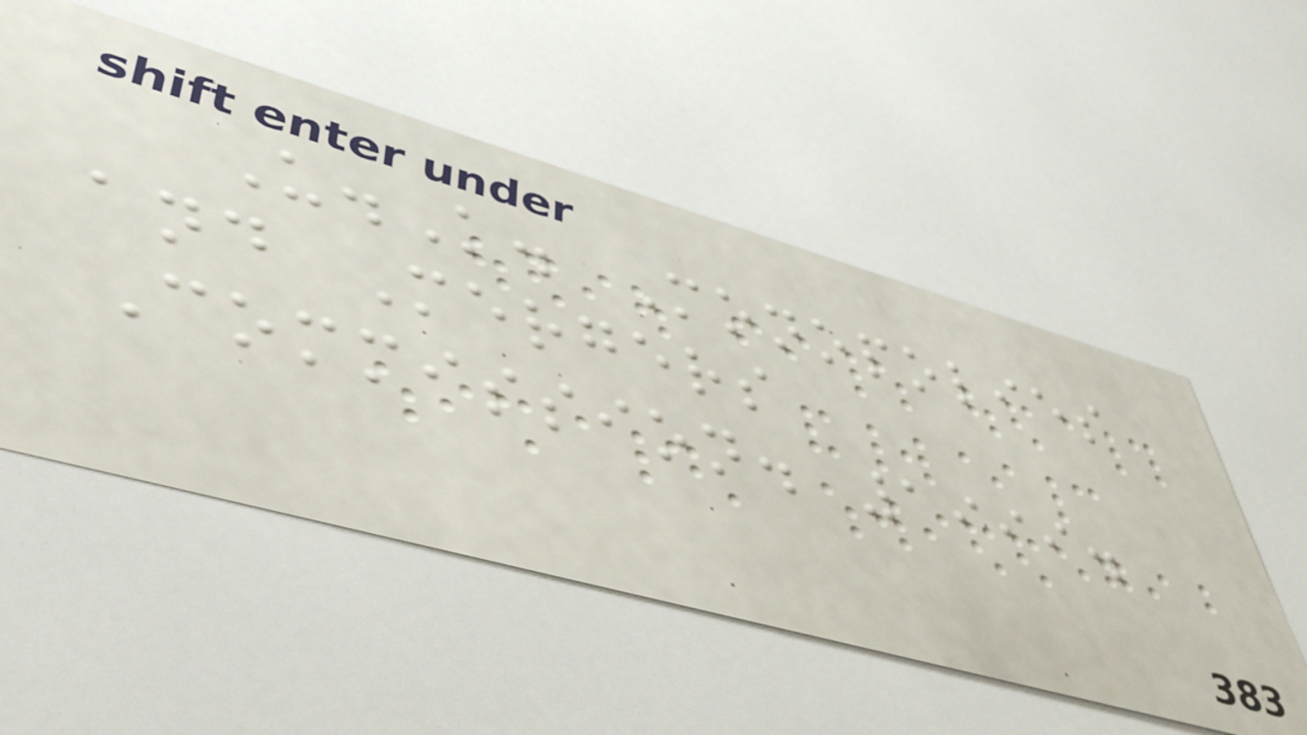U.K. Monopolies
and Mergers
Commission. 1999.
